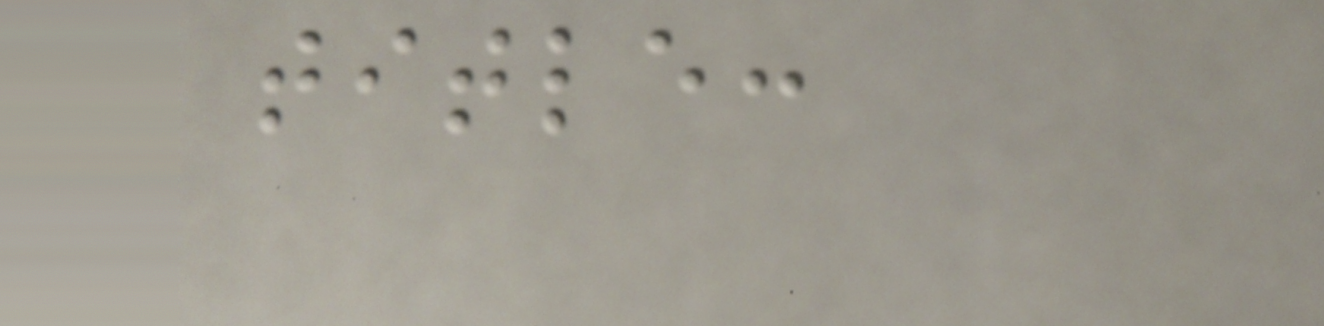title:
